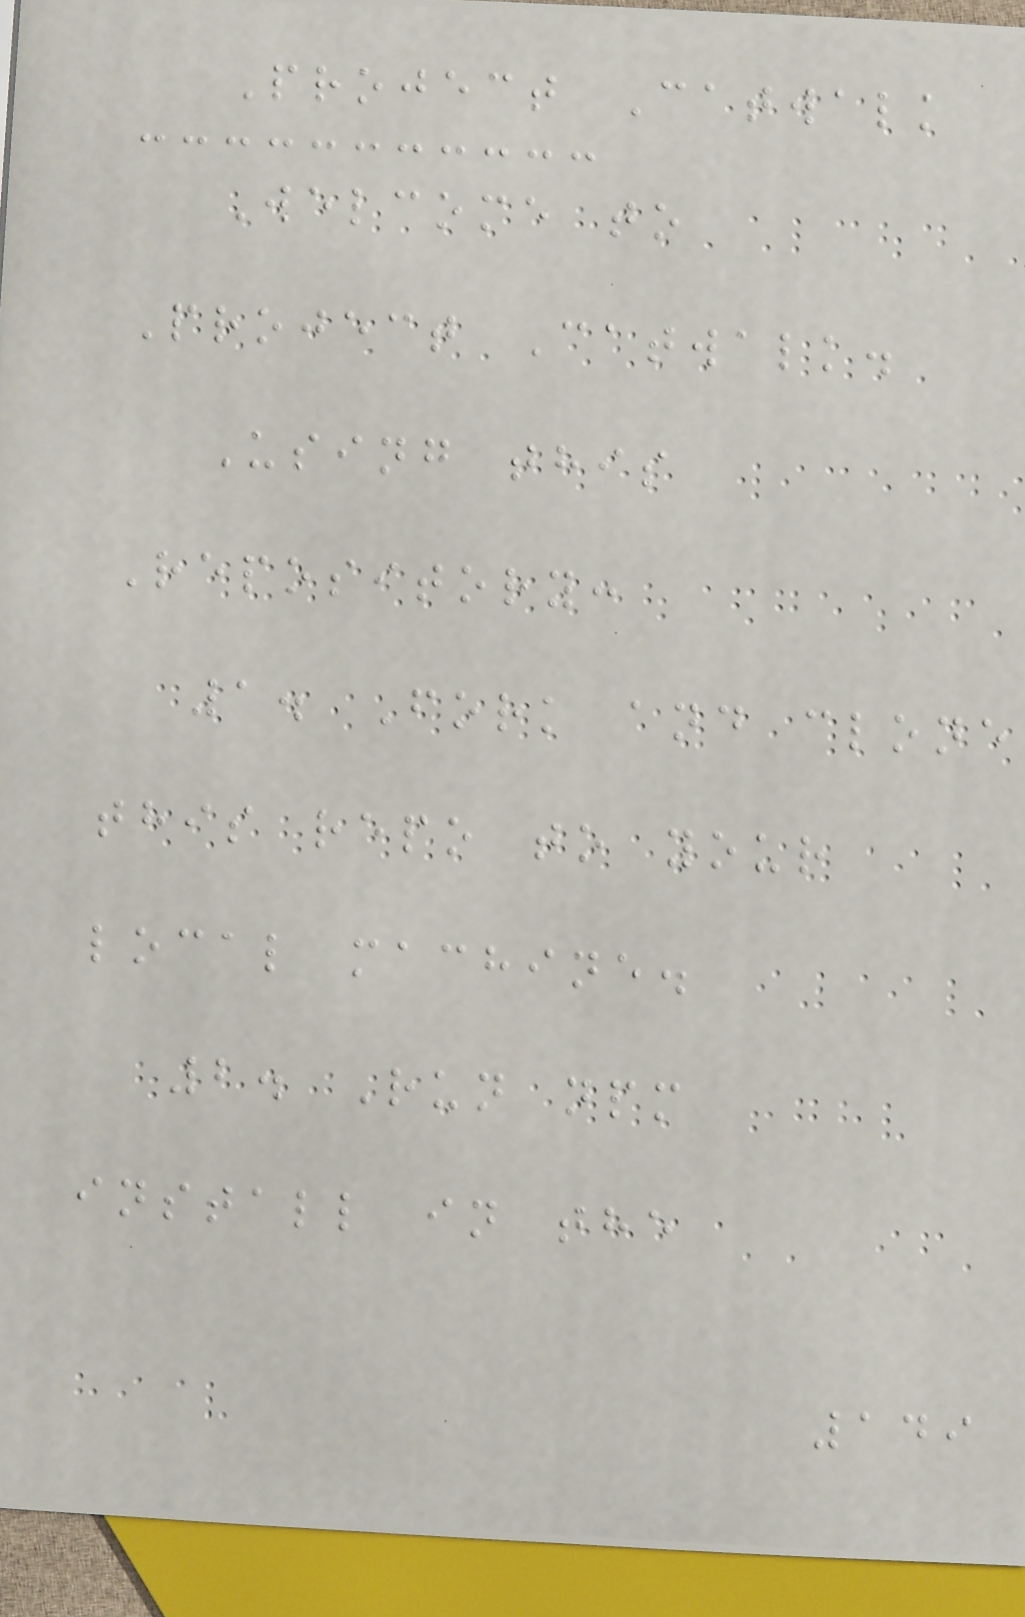Project Catwalk
Welcome to
Project Catwalk.
Using this
Repository:
1. Fork and clone
this repo to your
local machine.
2. Run npm
install in the
149
